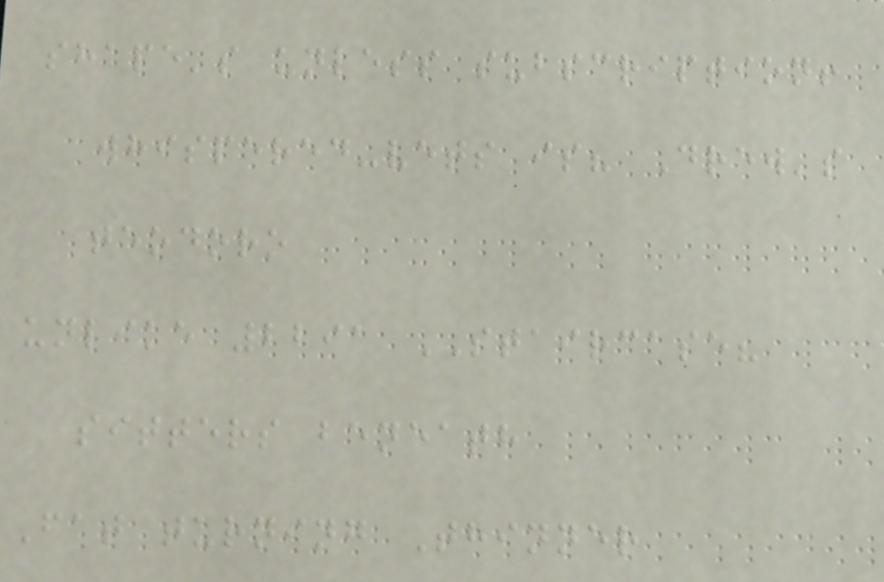shape's unless subscription!
whispered-vets is? Drew's
teodoro
unlike 2291 STAIRCASE?
sitters beneath
Fat turning Thinner
